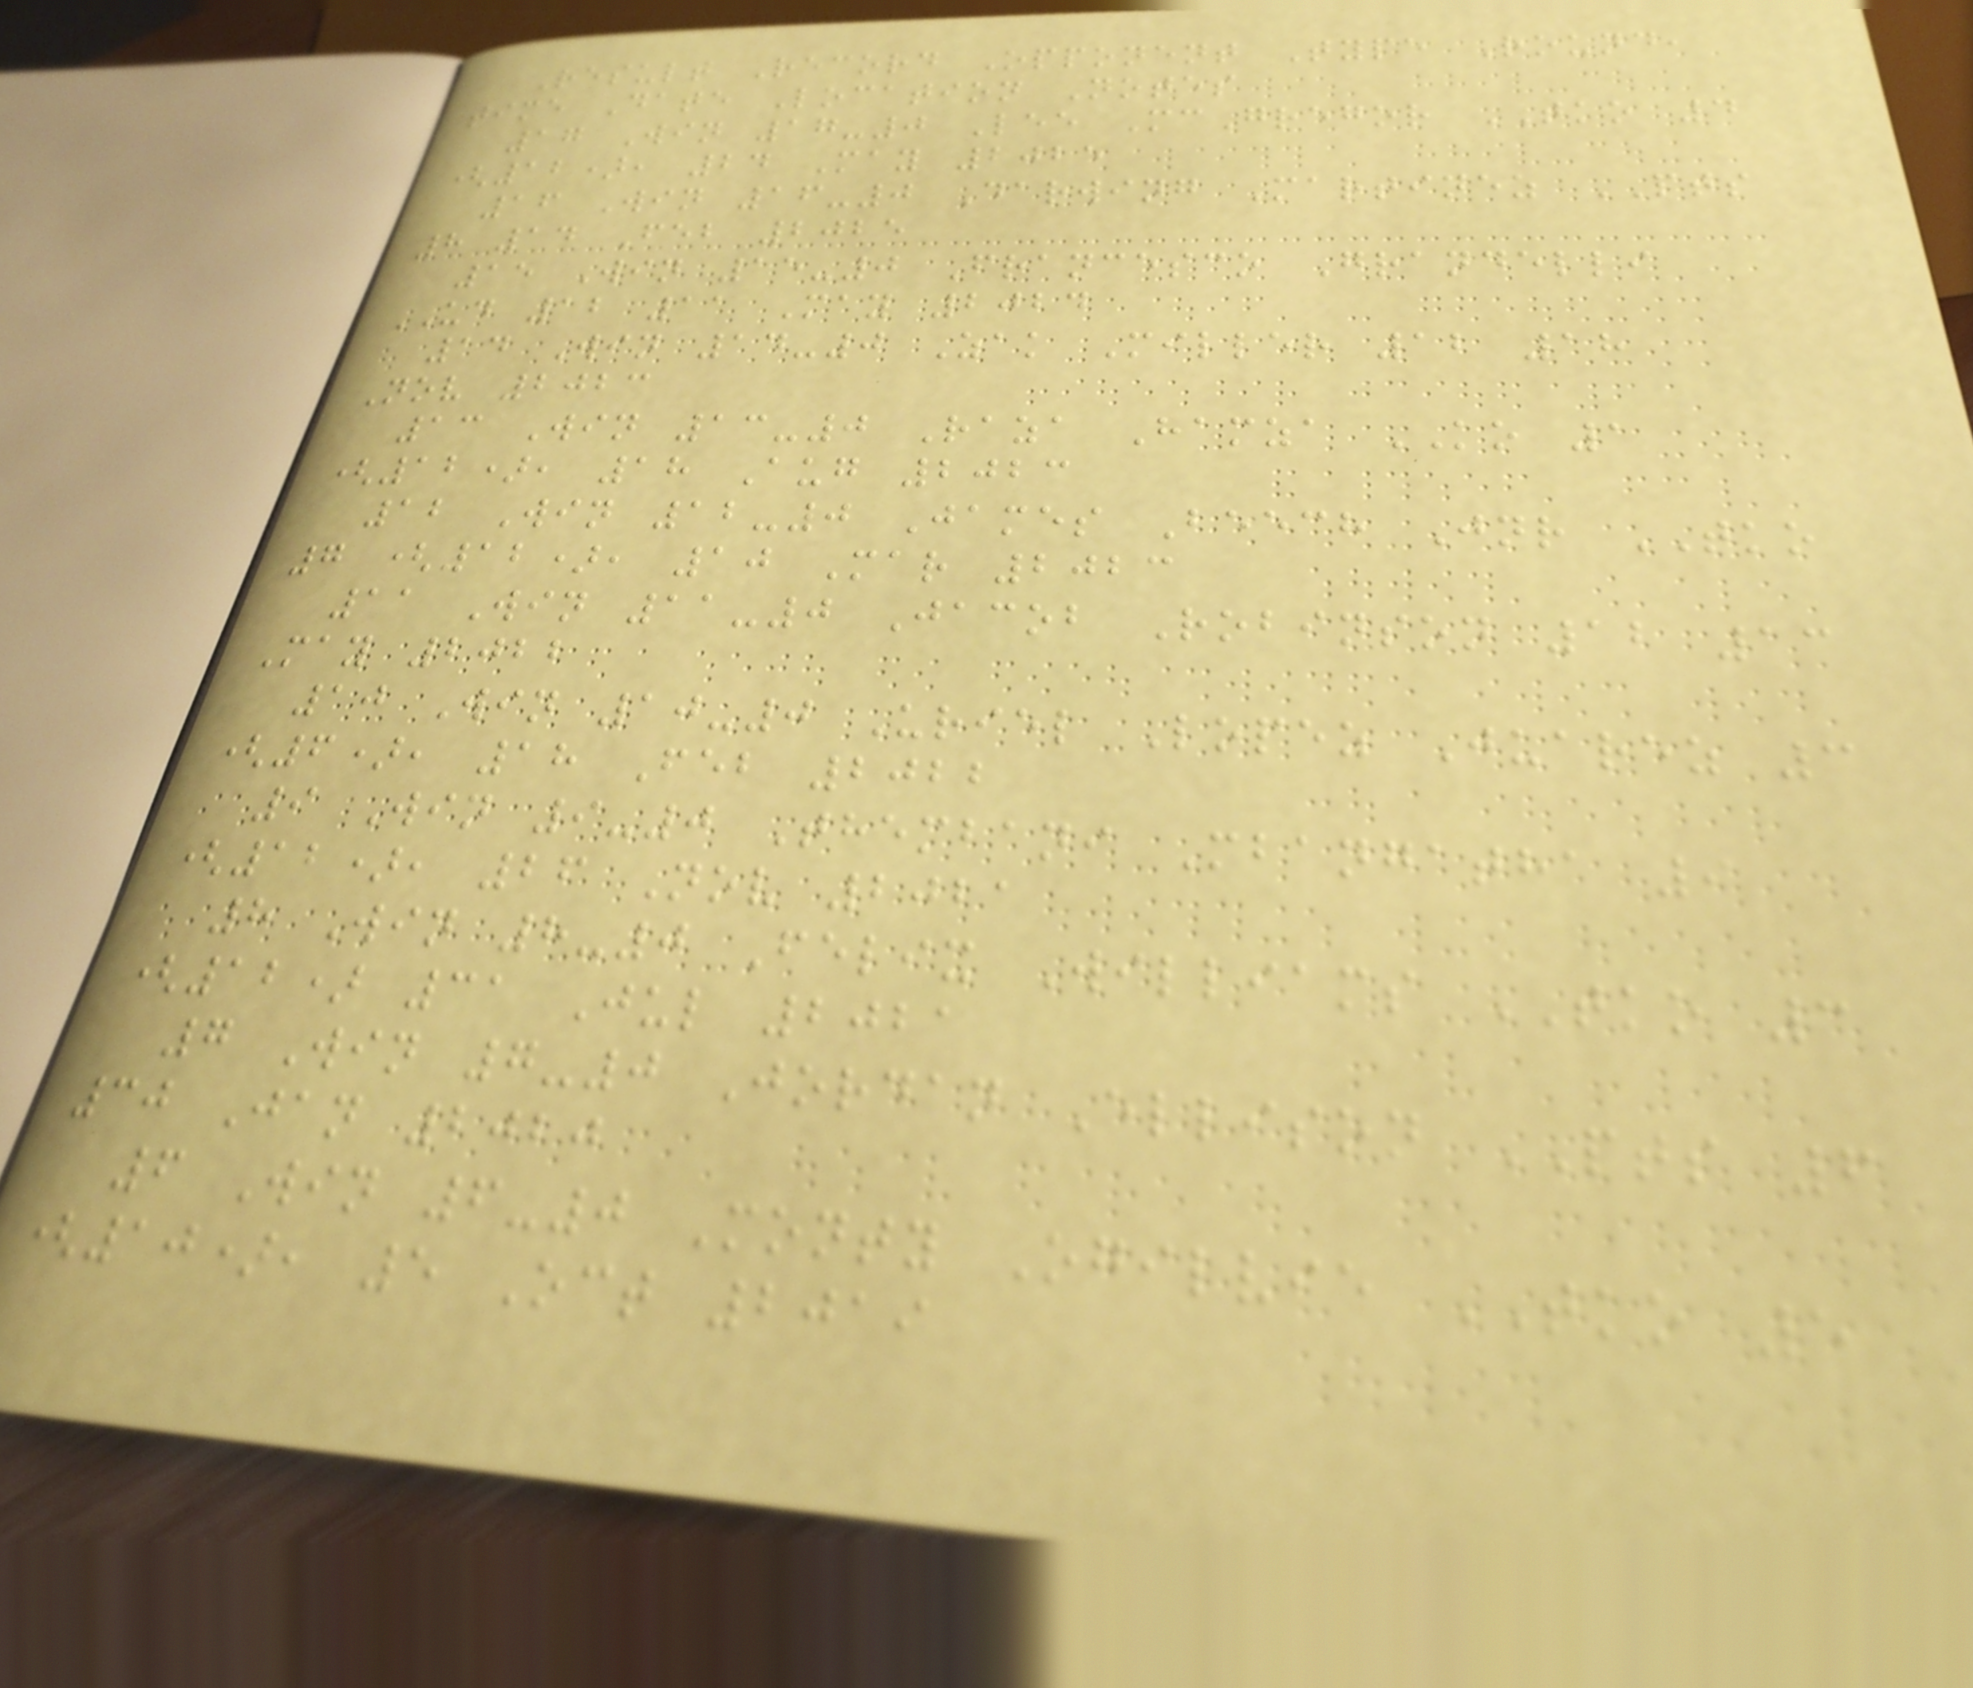Result Record Opponent Type Round,
time Date Location Notes
17 Win 17-0 Lee McGregor TKO 4
(12), 24 May 2025
16 Win 16-0 Darwing Martinez PTS
8 14 Feb 2025
15 Win 15-0 Francesco Grandelli
UD 12 11 May 2024
14 Win 14-0 Zak Miller 12 18
Nov 2023
13 Win 13-0 Raza Hamza KO 1
(12), 18 Aug 2023
12 Win 12-0 James Beech Jnr TKO
7 (12), 10 Mar 2023
11 Win 11-0 Jacob Robinson 12 13
May 2022
10 Win 10-0 Uriel Lopez Juarez 3
(6), 18 Feb 2022
9 Win 9-0 Thembani Mbangatha 9
(12), 26 Nov 2021
8 Win 8-0 Felix Williams TKO 3
(12) 31 Jul 2021
7 Win 7-0 Jordan Ellison PTS 6
30 Jan 2020
6 Win 6-0 Monty Ogilvie TKO 5
(10), 5 Oct 2019
